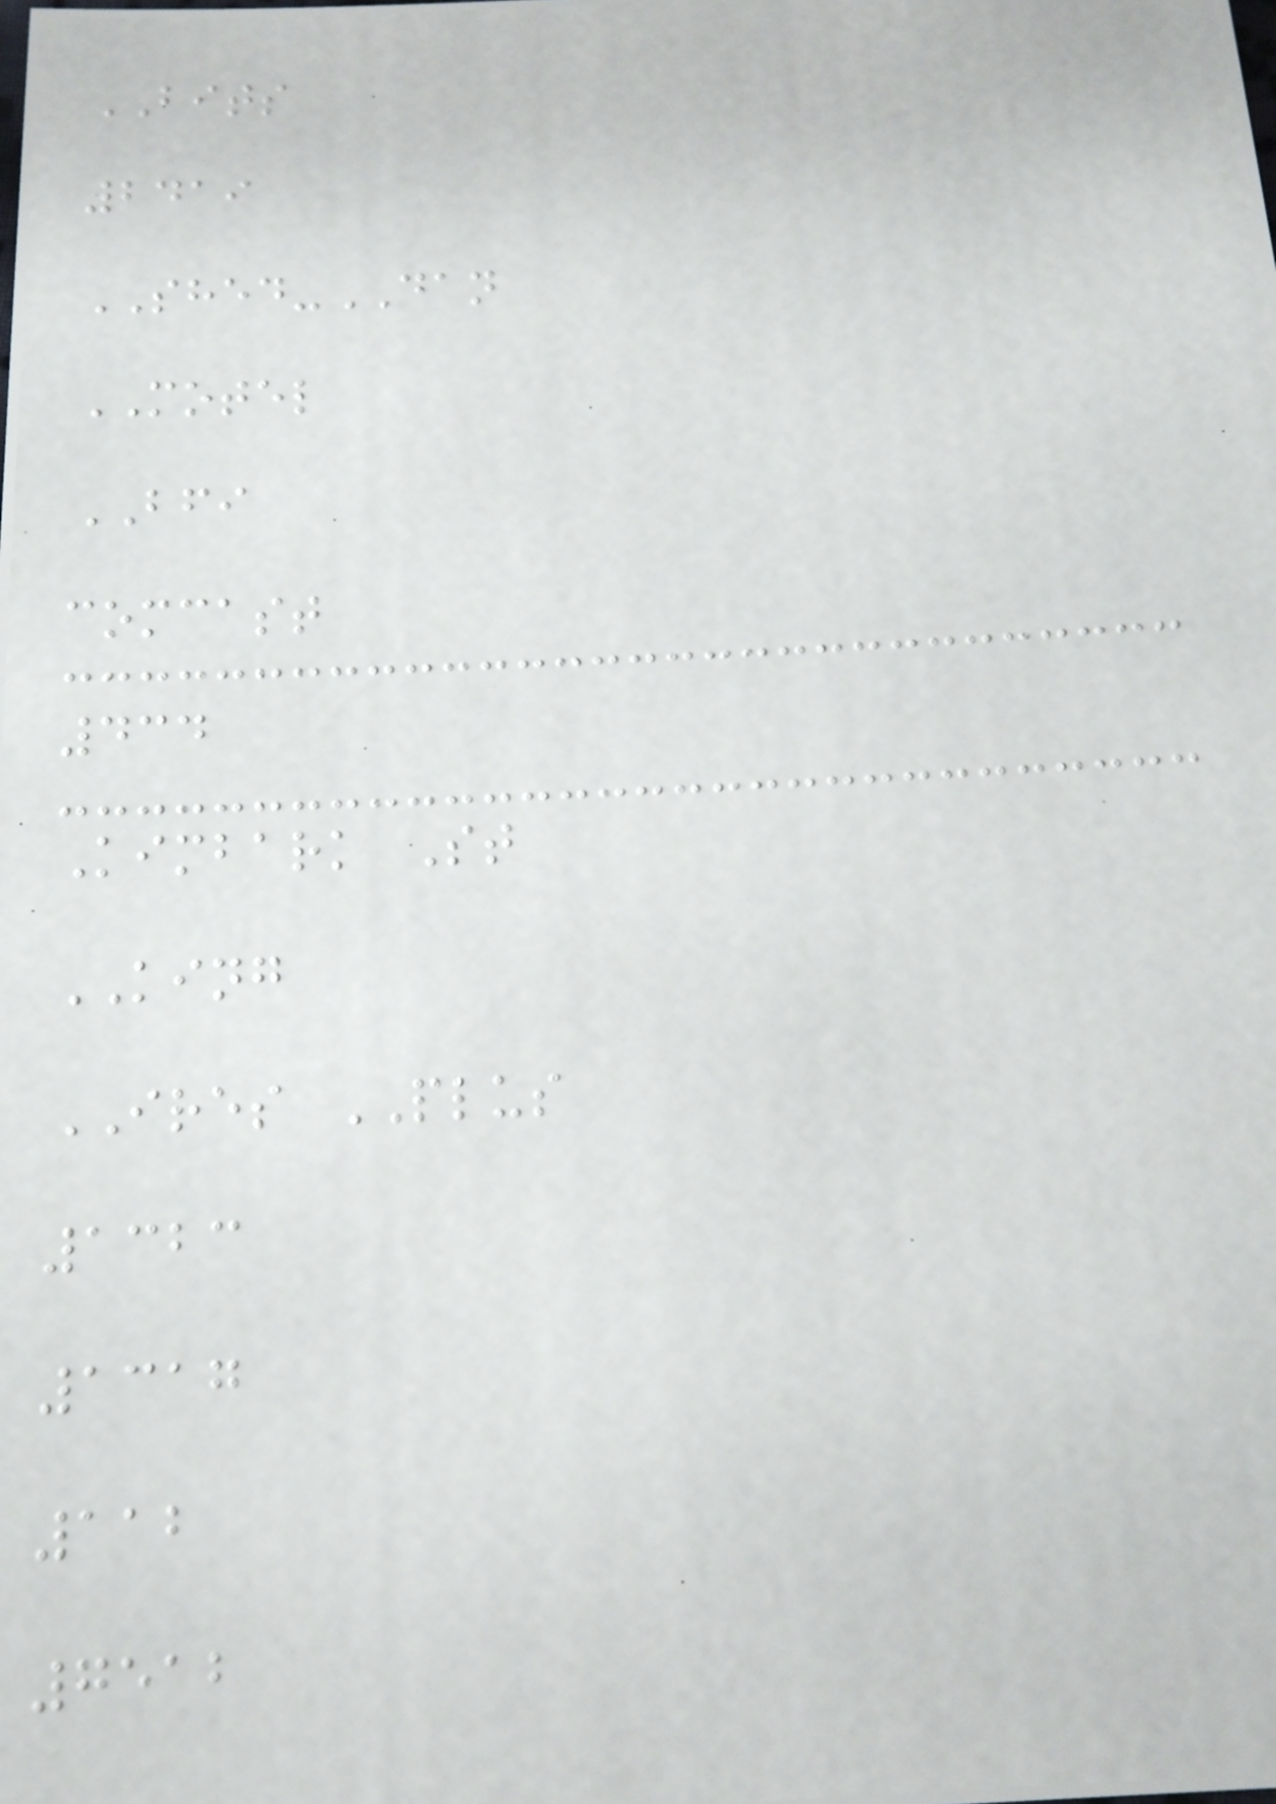BITS
2419
SHED-DAN
MOTEL
BFI
comcast
434
Kimbark St
KING
IRES PLUS
1323
1317
112
7512
